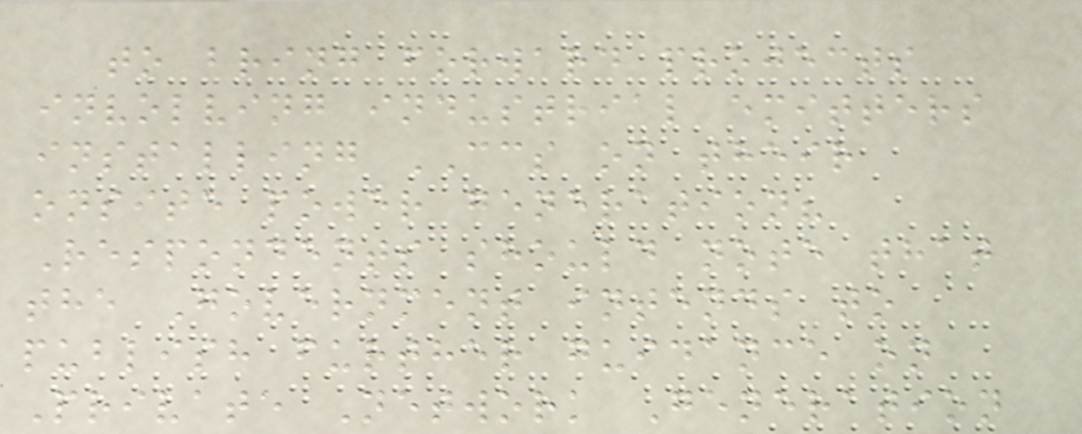to bring forward projects
involving industrial emitters
installing CCS on their
onsite power generation?
Respondents should note that
the Government intends to
publish further guidance on
Private Network Generation
